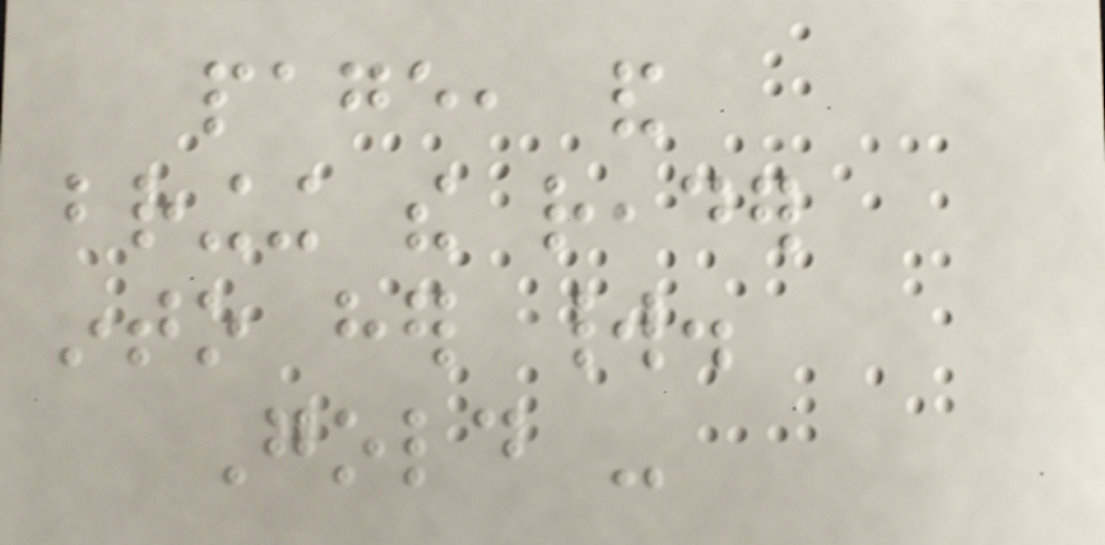page, and
bringing the reader
into her world.
Gold -
